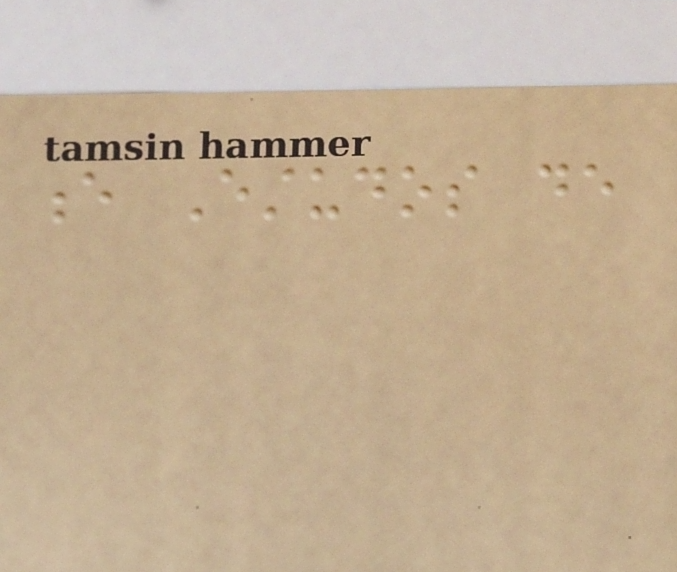e Estudos de
